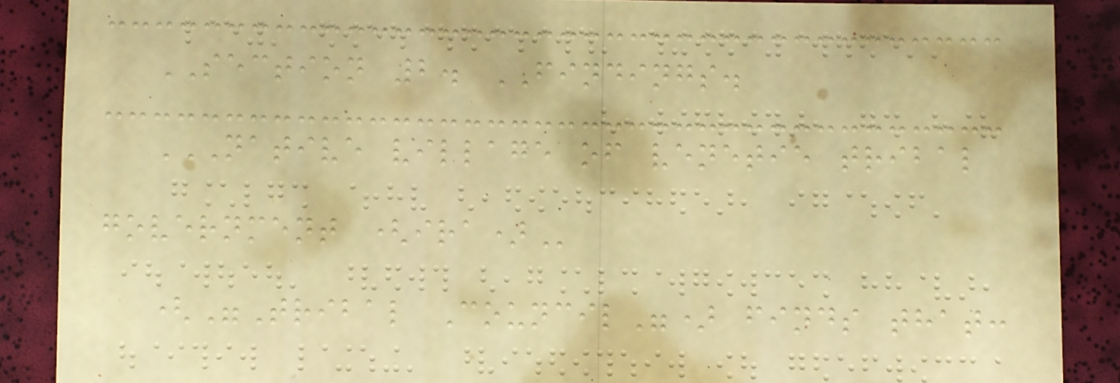SECTION 2. FINDINGS.
NATIVE VILLAGE OF VENETIE TRIBAL
GOVERNMENT (IRA)
("Tribal Council") finds that:
